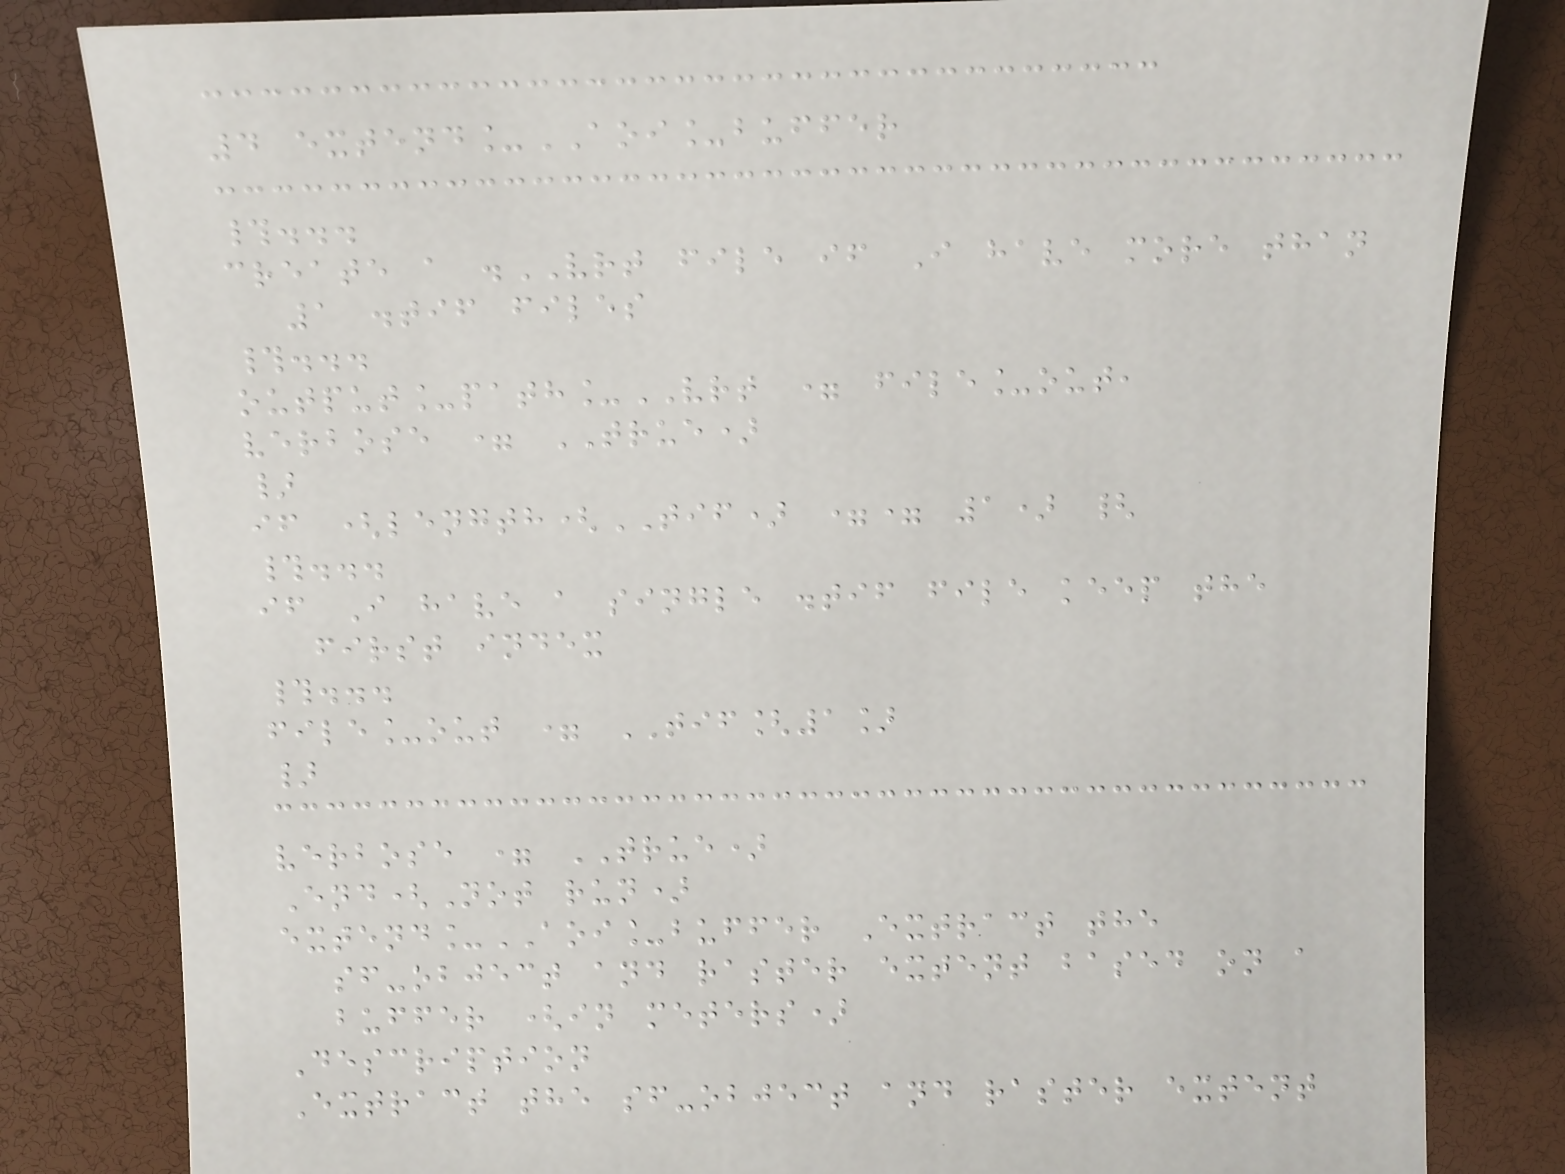4 extend_AOI_buffer
#...
create a .VRT file if I have more than
1 .tif files
#...
output_path_VRT = file_out,
verbose = TRUE)
}
if (length(TIF) == 1) {
#...
if I have a single .tif file keep the
first index
#...
file_out = TIF[1]
}
verbose = TRUE)
End(Not run)
extend_AOI_buffer Extract the
sf-object and raster extent based on a
buffer (in meters)
Description
Extract the sf-object and raster extent
